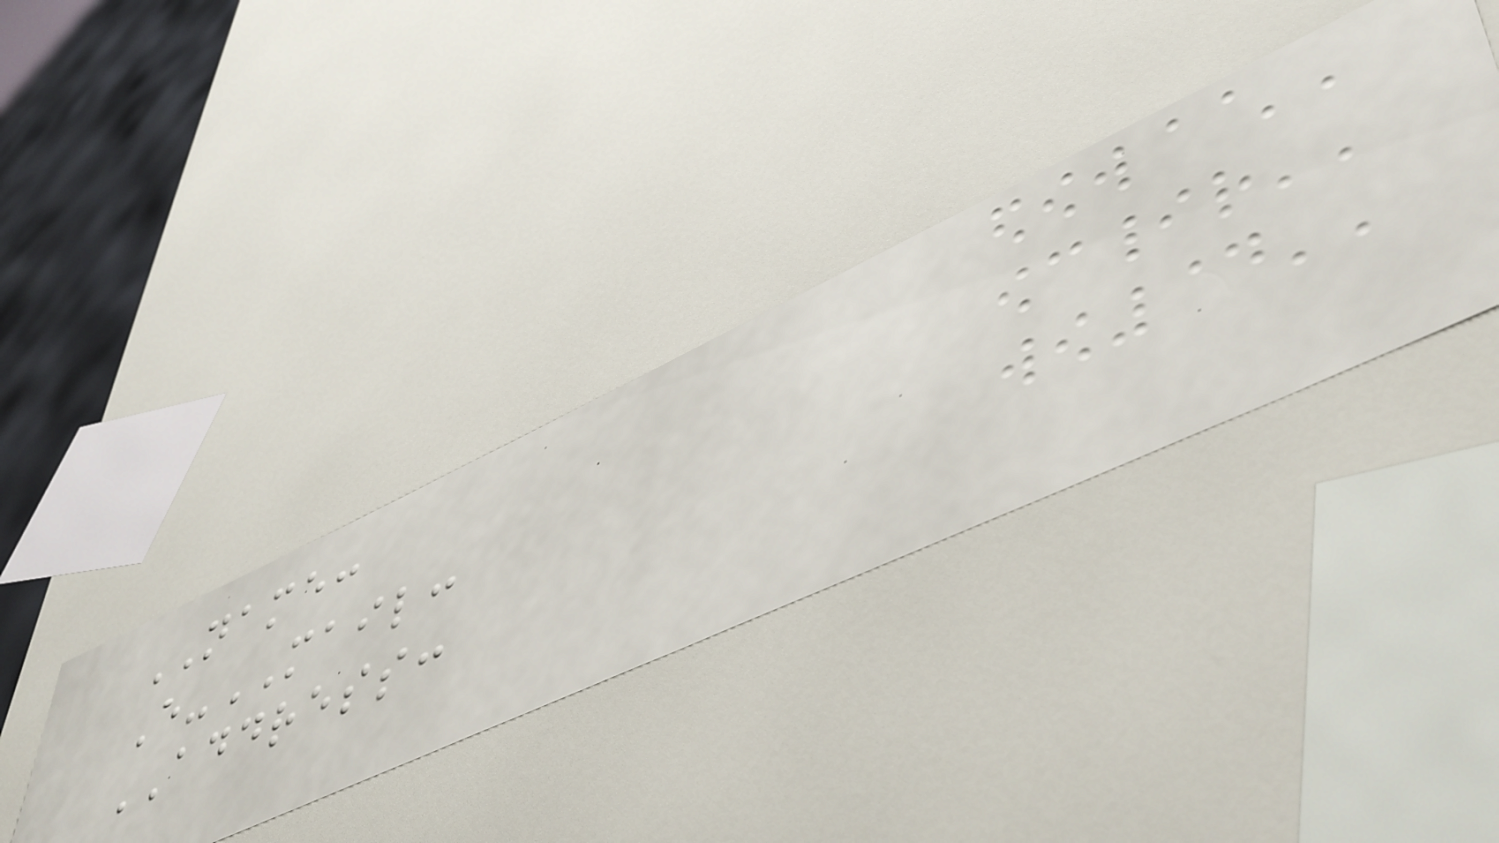NAME:
E-MAIL:
ADDRESS:
